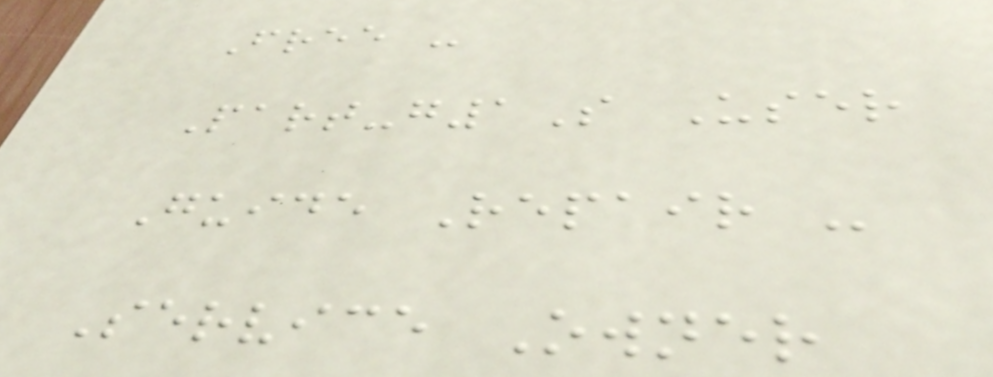Free -
Part-g1S User
Guide Repair -
Service Owner
